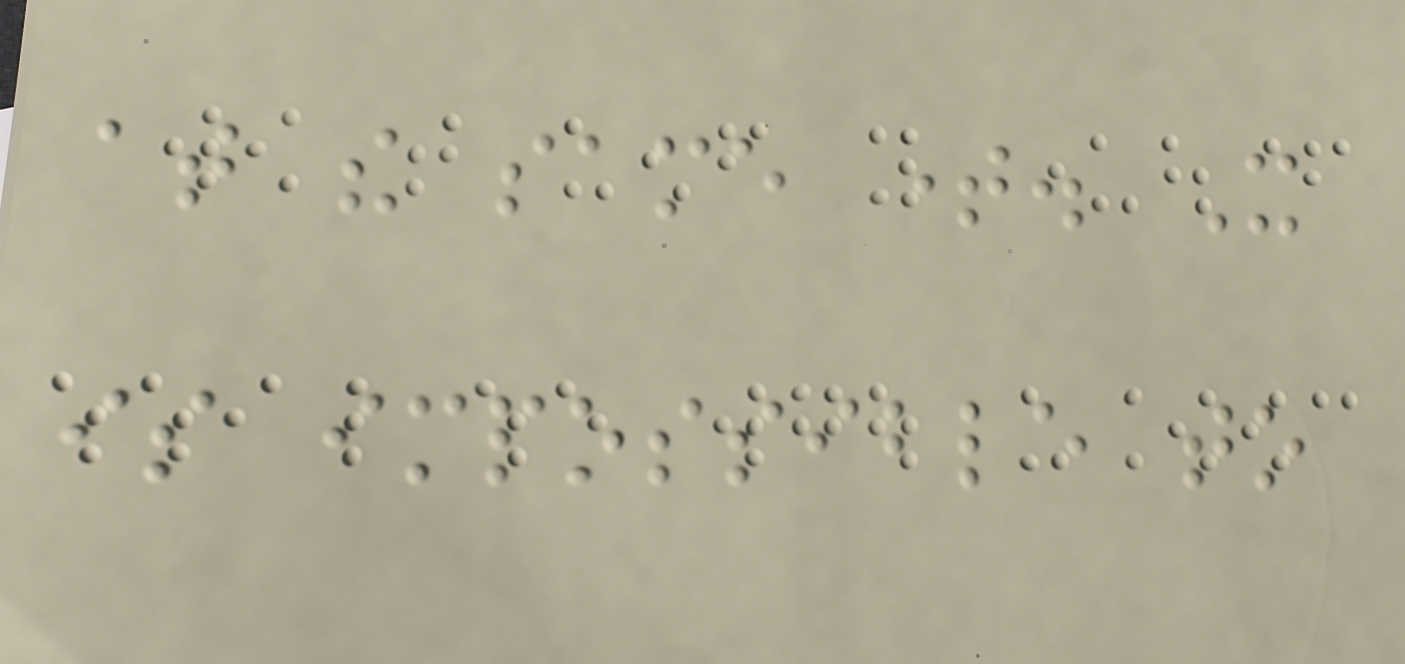at the same time. It
is impossible to
